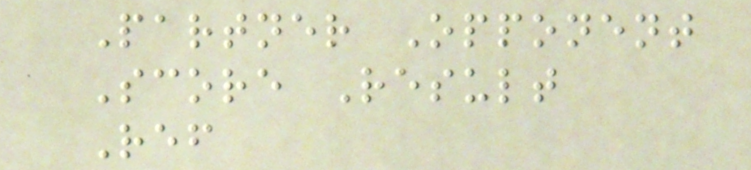Partner Opponent
Score Result
Ref
